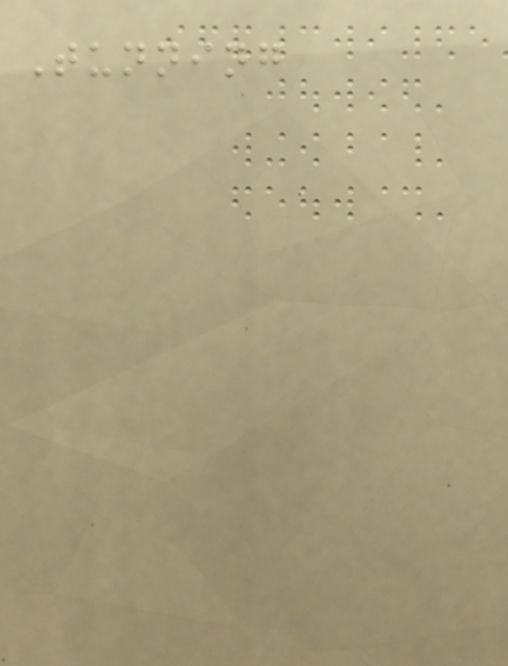Tunning
